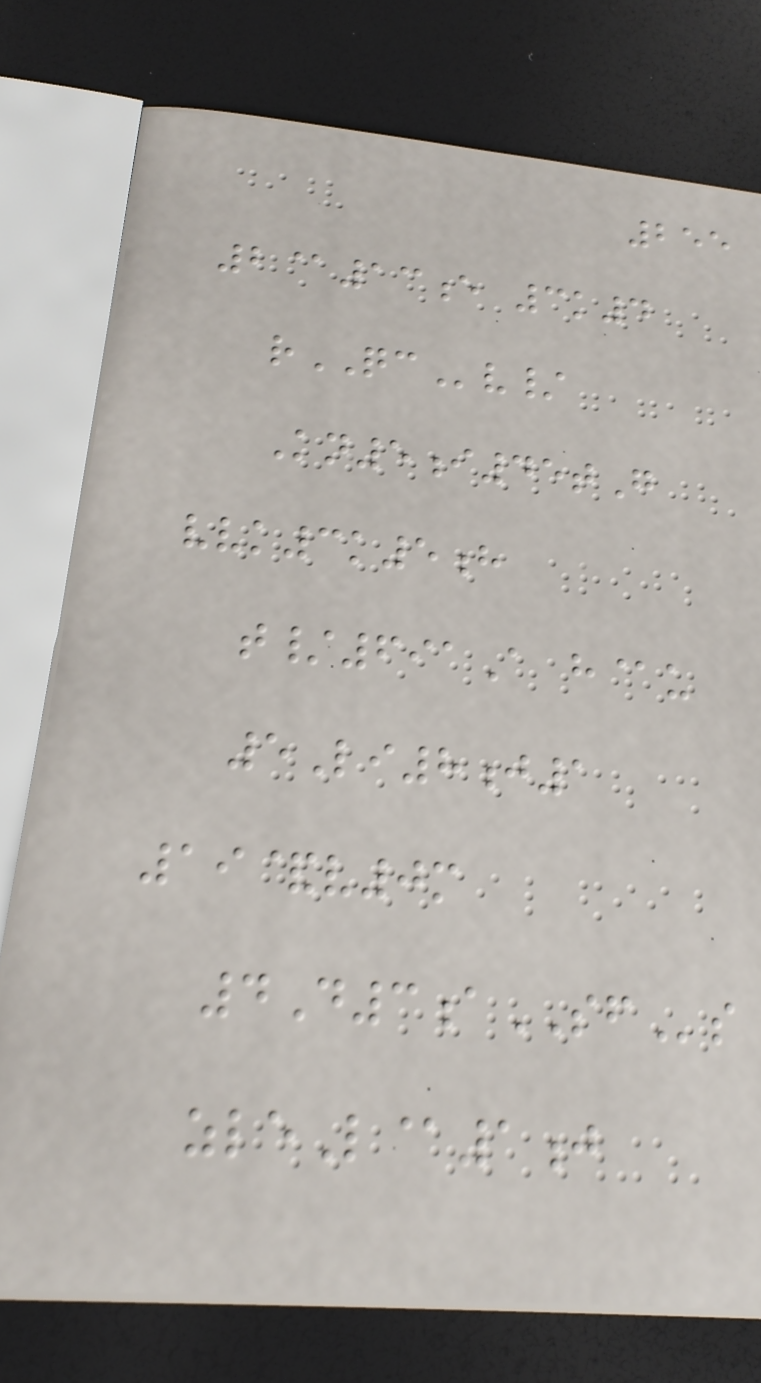255
2@13e 3k4
rQCv/
Kn5i45tG
vvk3k5h
t/691A h@u
5Li8j1
19&v0m
4D3aSFs
zleL@1j
